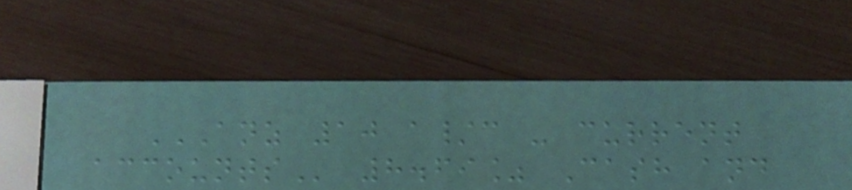ANZ 10 A/C - CURRENT
ACCOUNTS 8.69% Cash and
